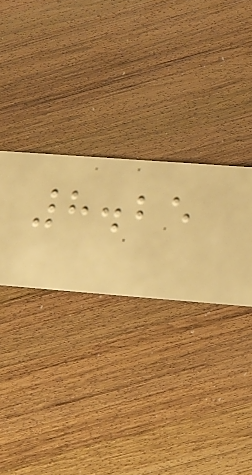8.25
